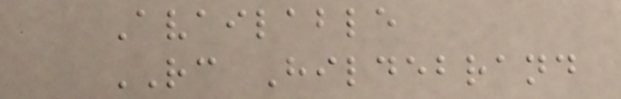Available
RC Hildebrand
